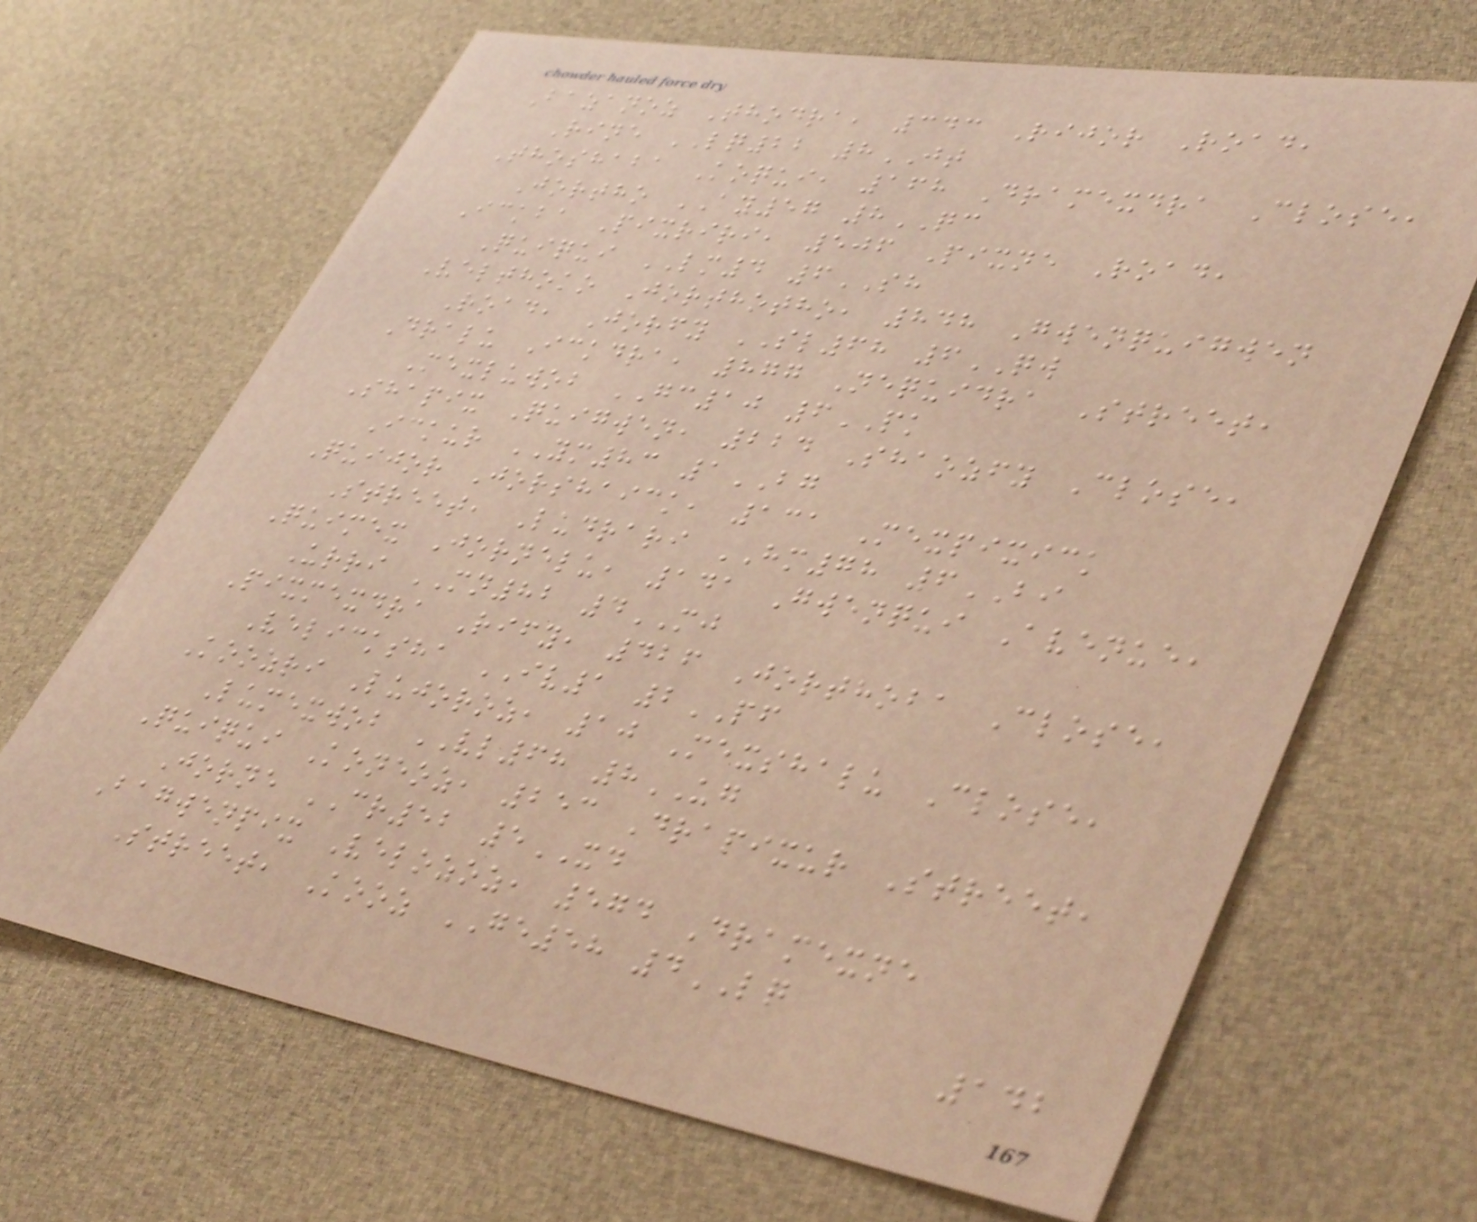Bazanoz Thodra, 343 Rijor Road,
Rine LQ22 8JT
Thoshaba Koqui, 168 Dramexdra Close,
Jortho AY57 8QC
Ickba Pixriri, 506 Pixne Road,
Quiqui LM4 6SH
Velthoko Jorthotho, 848 Gwenquigwen
Road, Jorfy SL68 6QW
Dralu Ickdra, 877 Nequidra Street,
Mexluwob GC10 6PK
Shapix Quigwen, 224 Shaozfy Close,
Ickur YM83 1BG
Quijor Jorshaick, 131 Mexpixick
Street, Ludrari HM78 6BI
Quimex Jornelu, 141 Gwenqui Avenue,
Urri MN82 4MJ
Pixmexdra Rify, 426 Jorthoba Close,
Velicksha IV1 2PF
Koozri Lujoroz, 10 Mexshalu Close,
Lumexwob VL68 8UG
Quiqui Koneoz, 253 Drapixur Street,
Jorne CR52 5XD
Bagwenpix Velozoz, 574 Dramexne
Street, Kooz GE58 4LQ
142
